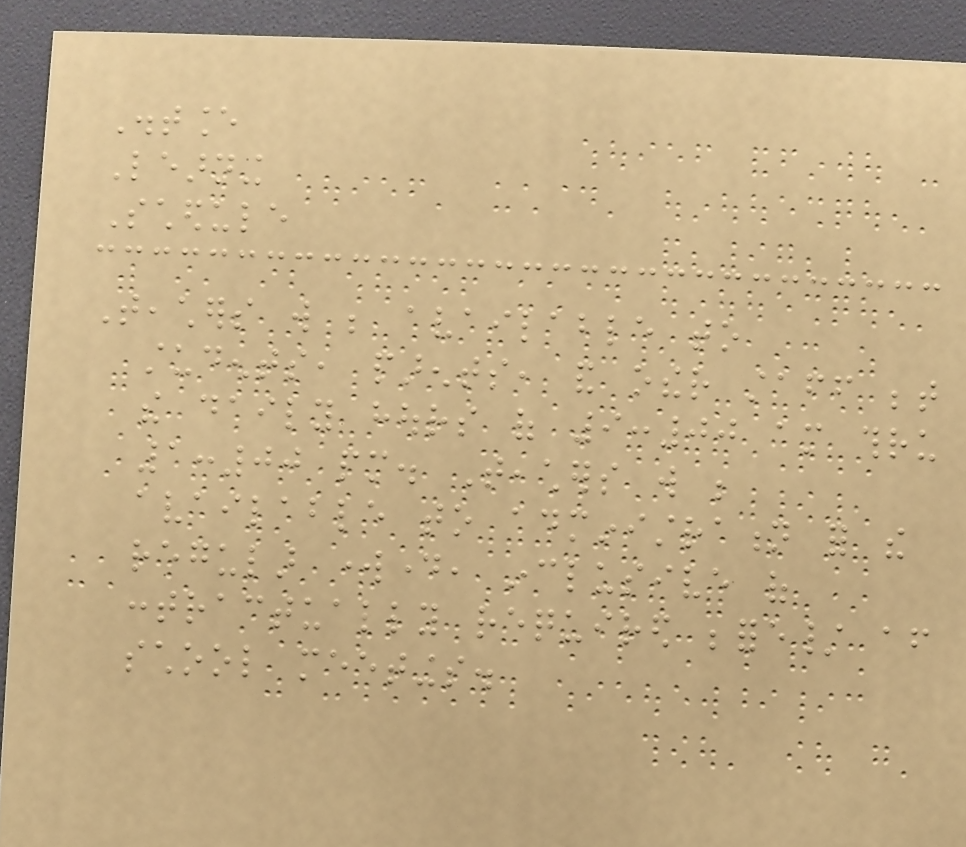Distance
Learning
Schedule
Teachers will be available to
students, parents, and other staff between
the daily hours of 9:00 am thru
1:00 pm. Teachers will be
available to administration for the
regular workday, inclusive of
contractually required before/ after
school meetings.
